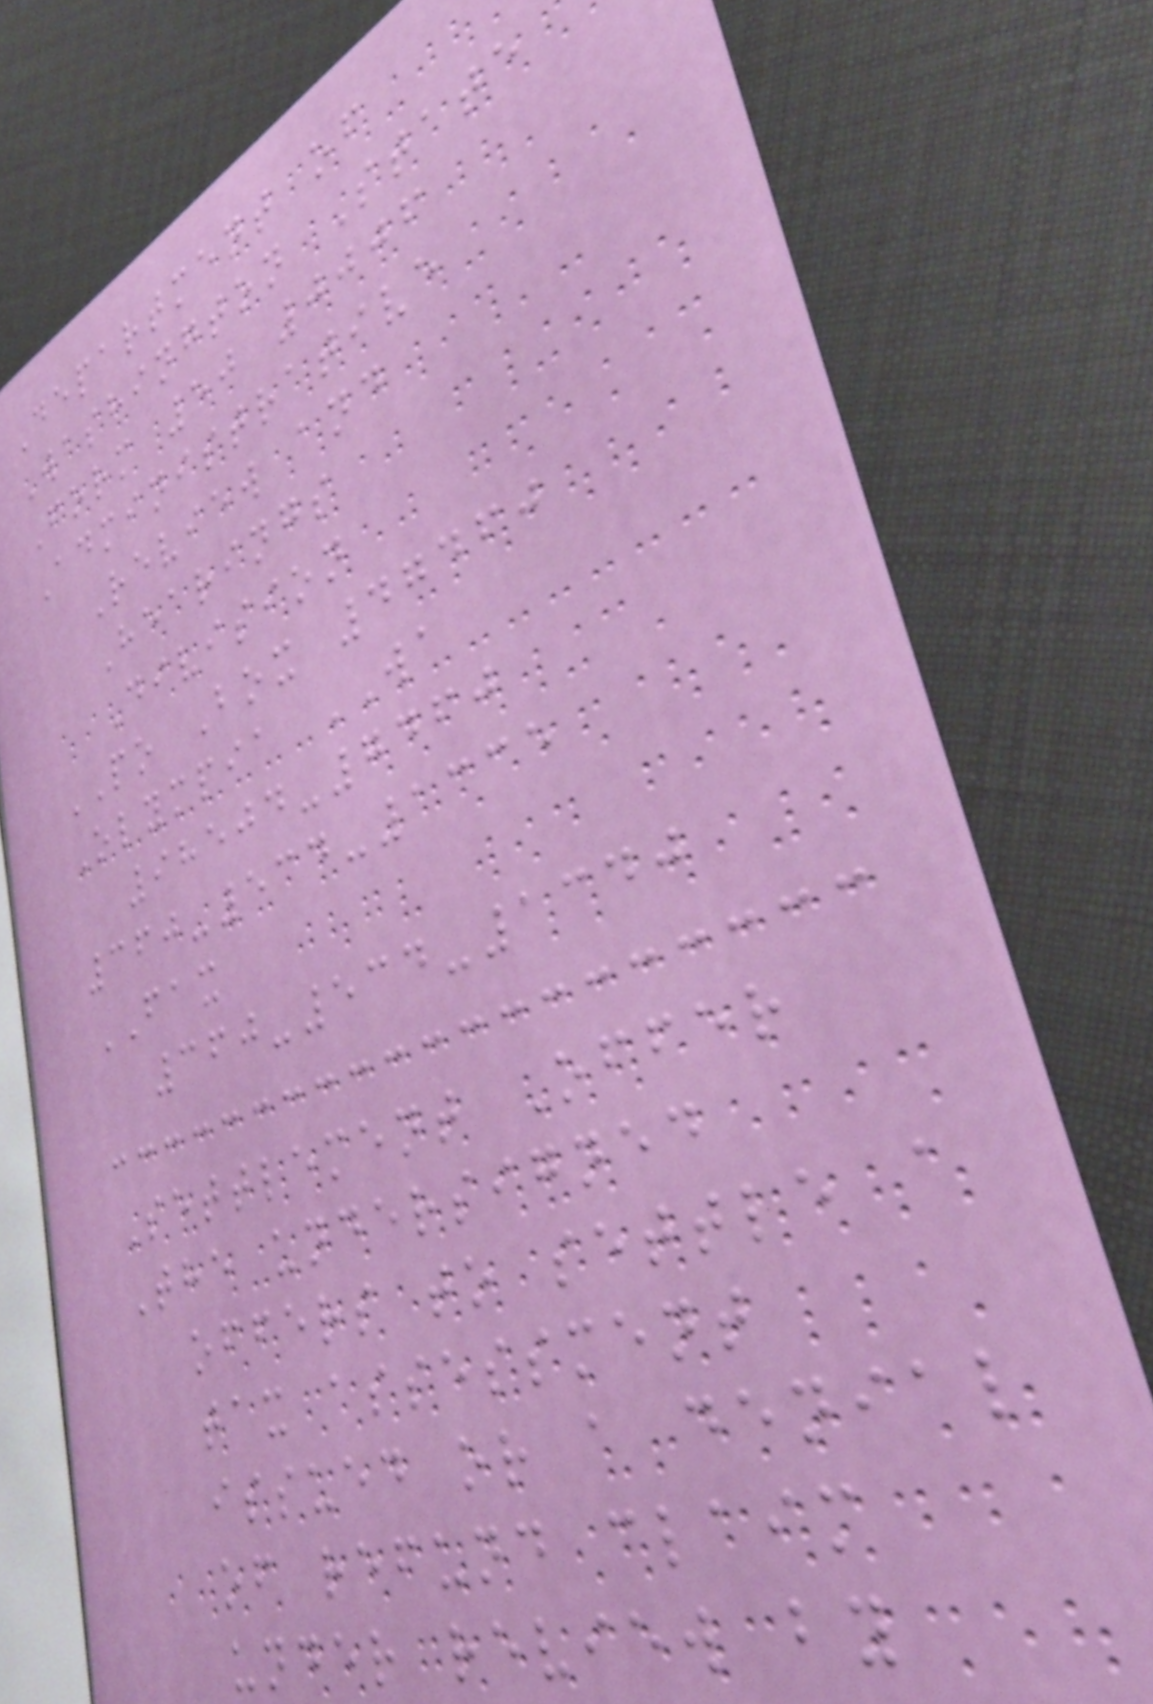Department of
Washington State
Form 50 0006
Administrative
Review and
Hearings
Division
PO Box 47460
Olympia WA
98504-7460
360-534-1335
FAX
360-534-1340
Settlement Offer
The undersigned
offers to settle a
tax assessment
issued or a denial
of refund claim
under review by
